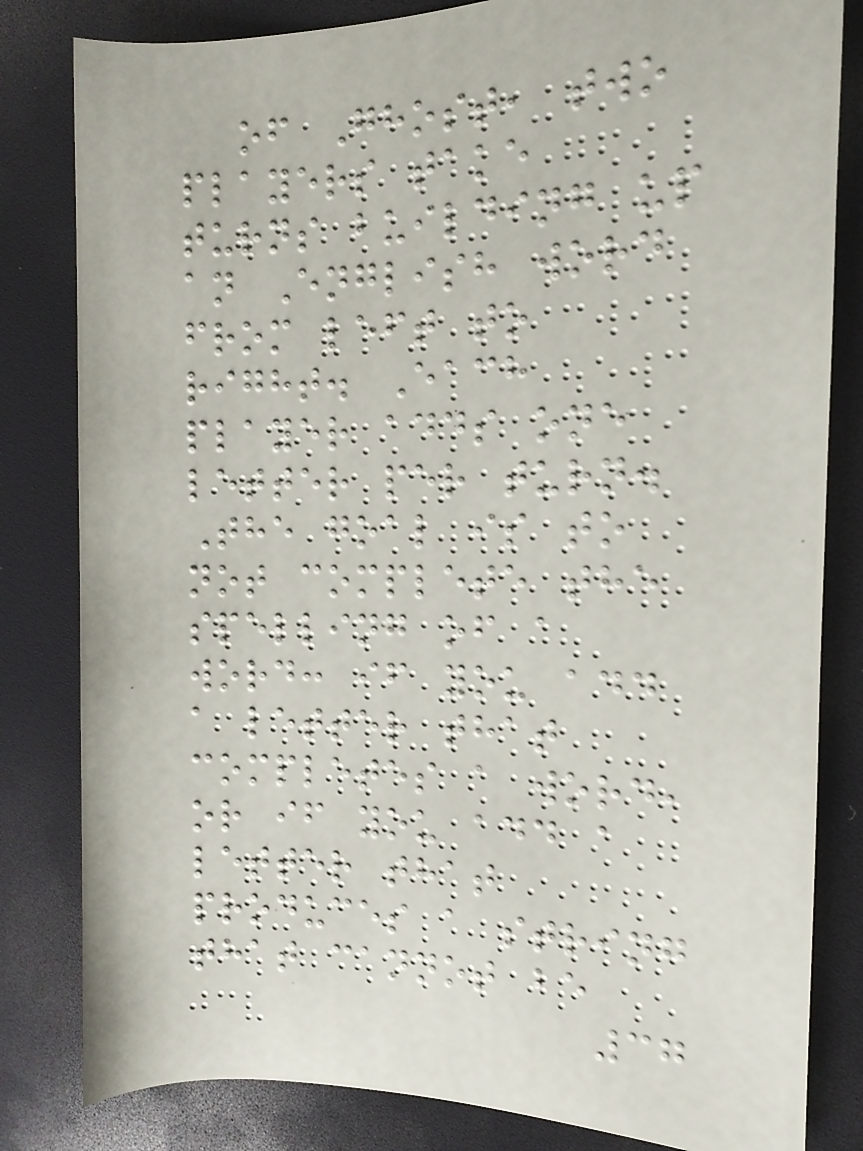of Ghost, two
players take
turns building up
an English word
from left to
right. Each
player adds one
letter per turn.
The goal is to
not complete the
spelling of a
word: if you add
a letter that
completes a word,
or if you add a
letter that
produces a string
that cannot be
37
